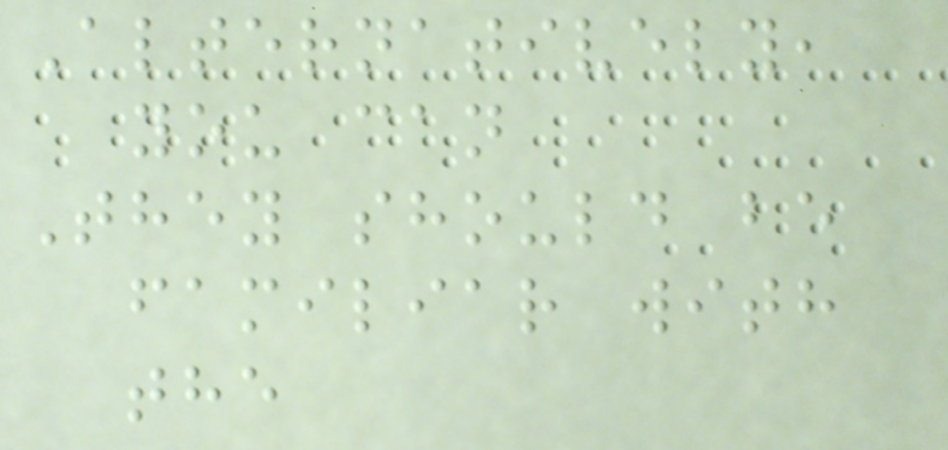Alternatively,
you can
They should be
familiar with
the
